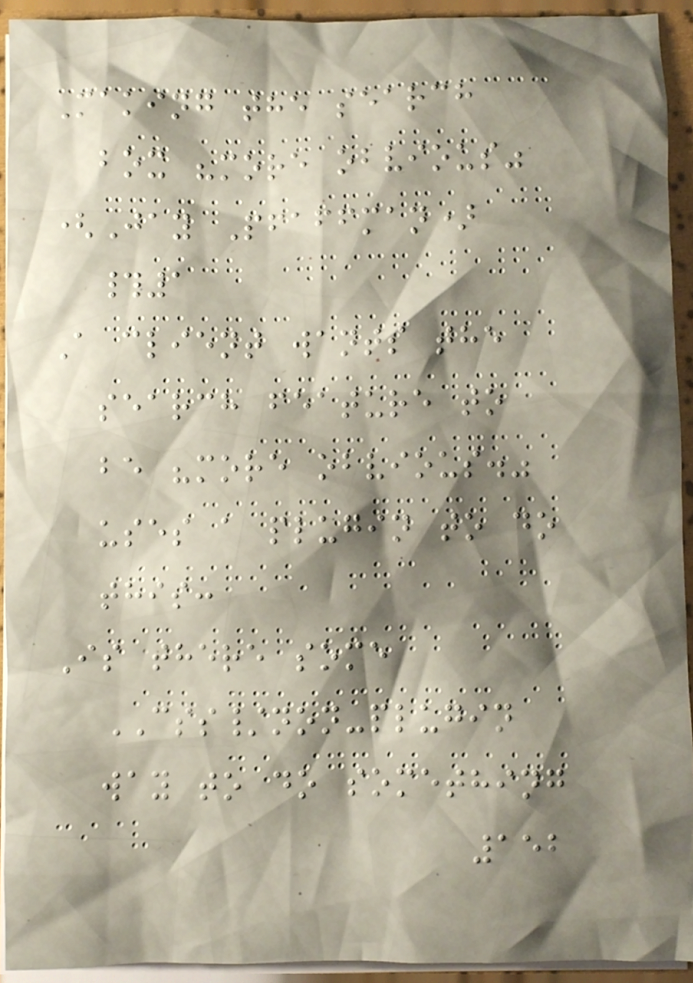Making the search
box "more obvious"
(Jay Pfaffman)
#1
A client wants the
search feature to
be "more obvious."
uses a plugin to do
this:
Is there some
CSS/non-plugin
way to do something
152
